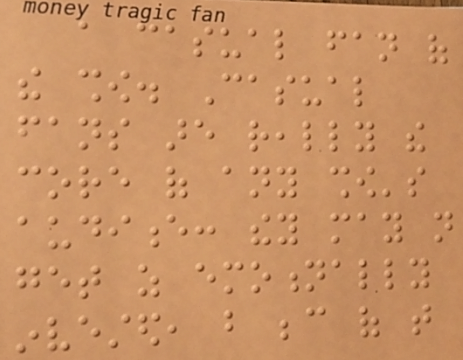a casual fan of
the show. Casual
fans are really the
core of any show's
audience: they may not
get as emotionally
invested, but because of that
